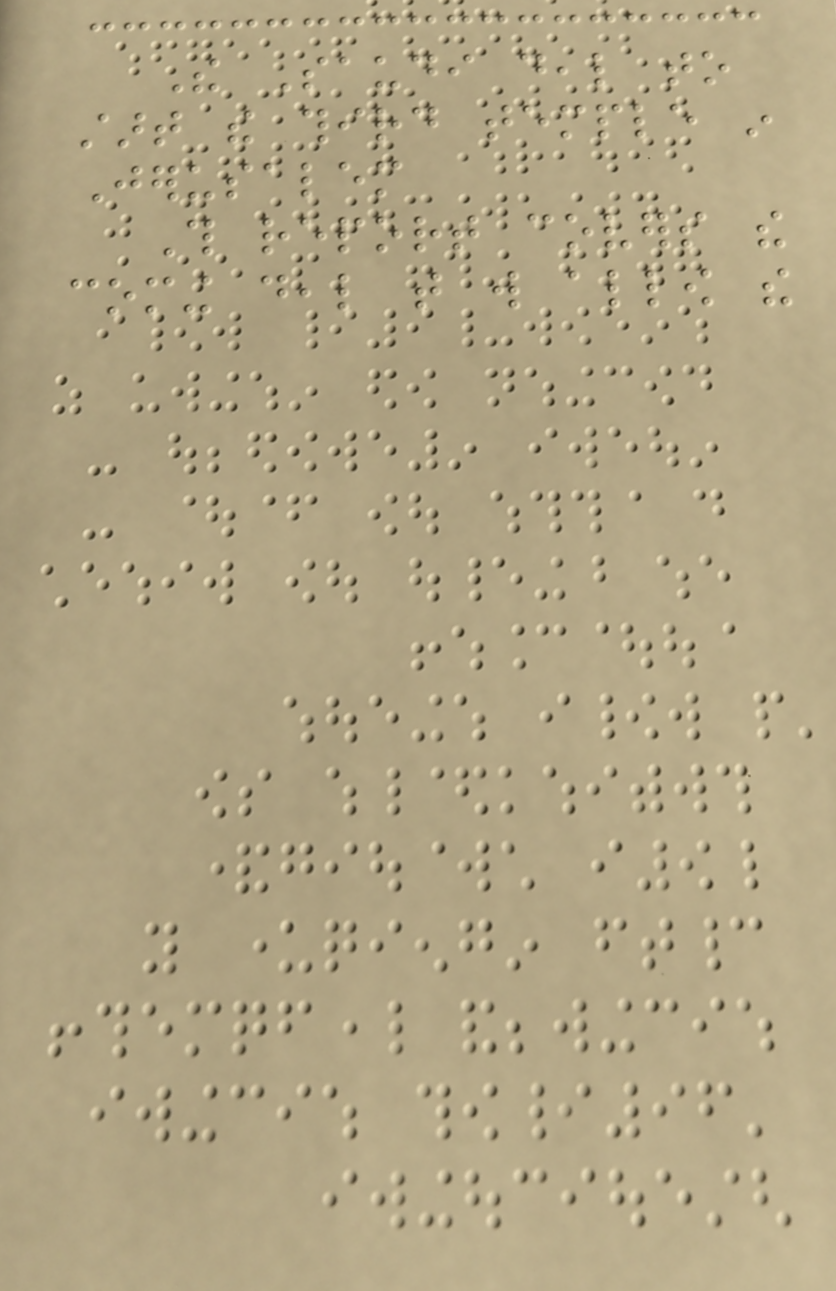The Saudi deal to
start the third temple in
Jerusalem
This report covers the
coming deal that will allow the
